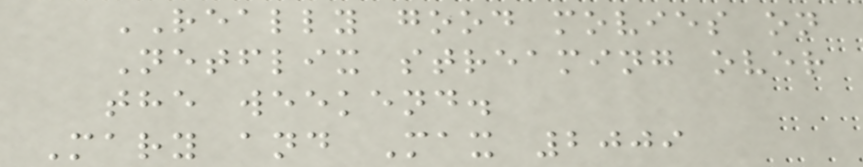REALLY good movies on
Netflix streaming over
the weekend.
Mary and Max 2009
